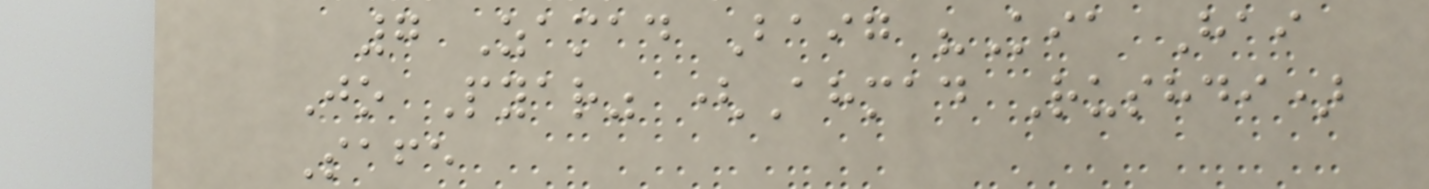7 Zamad Baig "Kia Hai
Jo Pyar" (Ahmad Rushdi)
Safe
